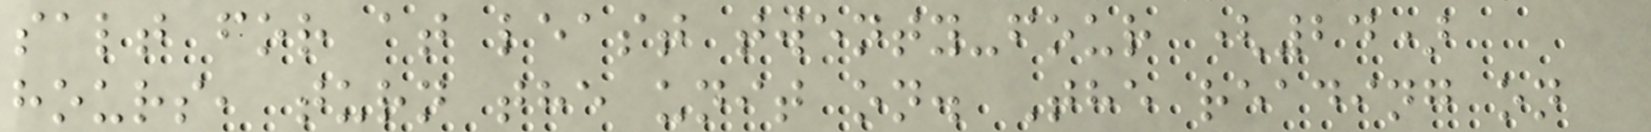salt for at least twenty-four (24)
hours, turn the unit on. The reading on
